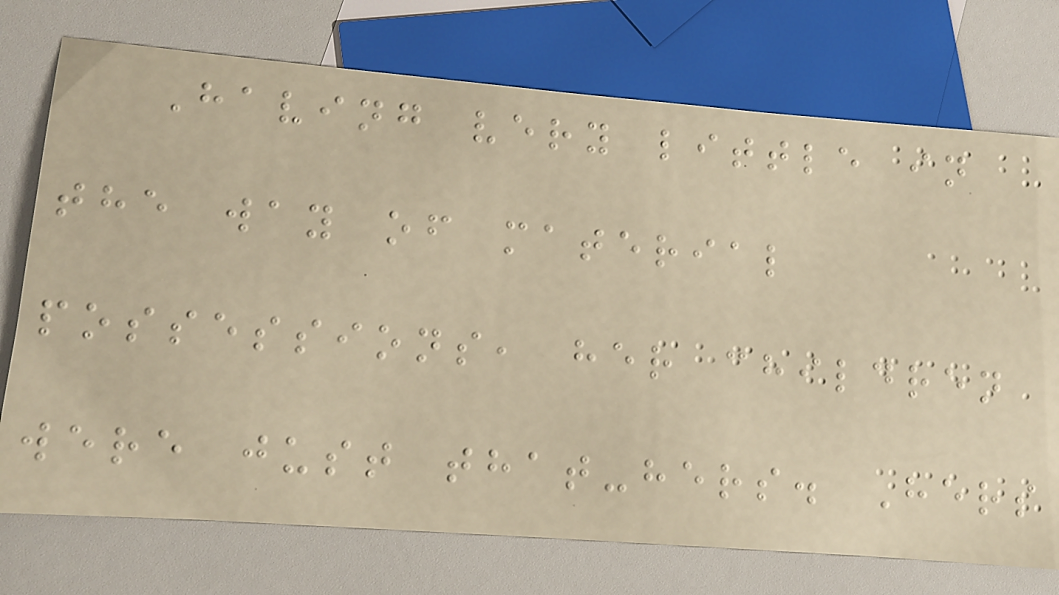Having very little in
the way of material
possessions, her children
were just that-hers. Hers
